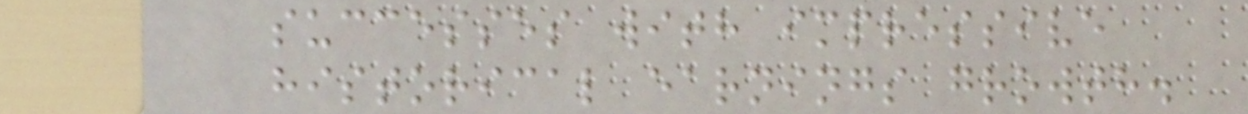successes with impressive
historical earnings growth.
